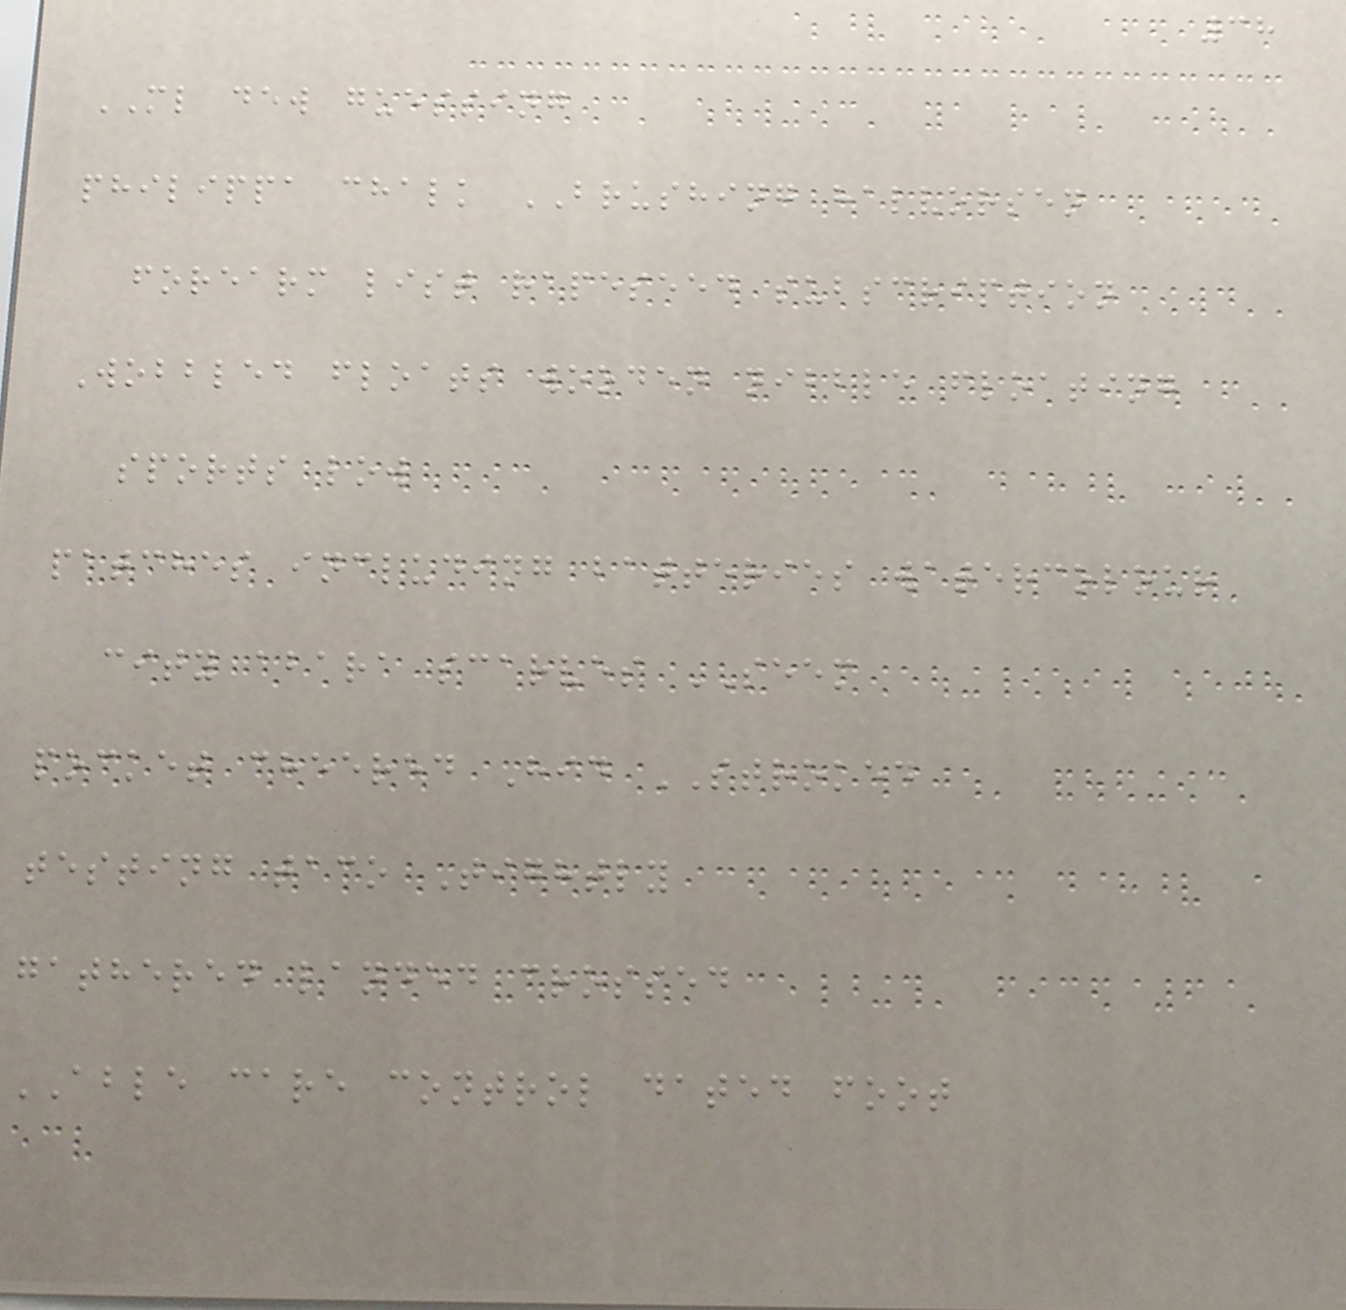38
ML dew guessing
philippa chalk BRUSHING halvorsen
forearm list rapeseed subscription
Wobbled floats wooden nibble floating
sports low
patches including batteries watercolour
city abara scarves SEEM
pocket cheered Hid STROKED
testing taco Tightly
gathered landed crossed
ABLE care control dated foot
